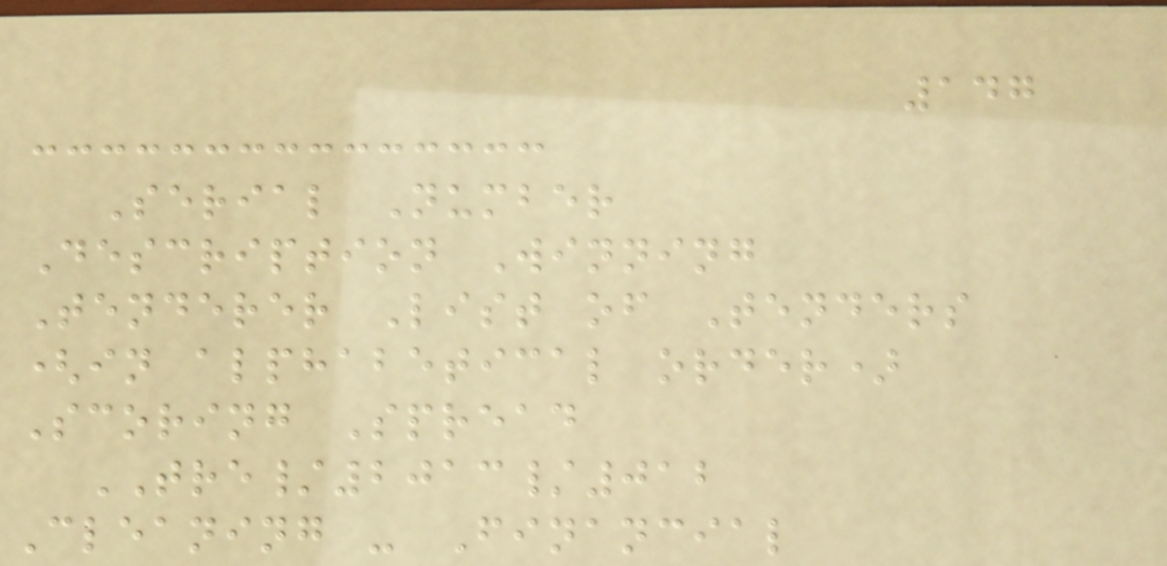147
Serial Number
Description Winning
Tenderer List of Tenders
(in alphabetical order)
Scoring Spread
TRE/2013/012
Cleaning - Financial
